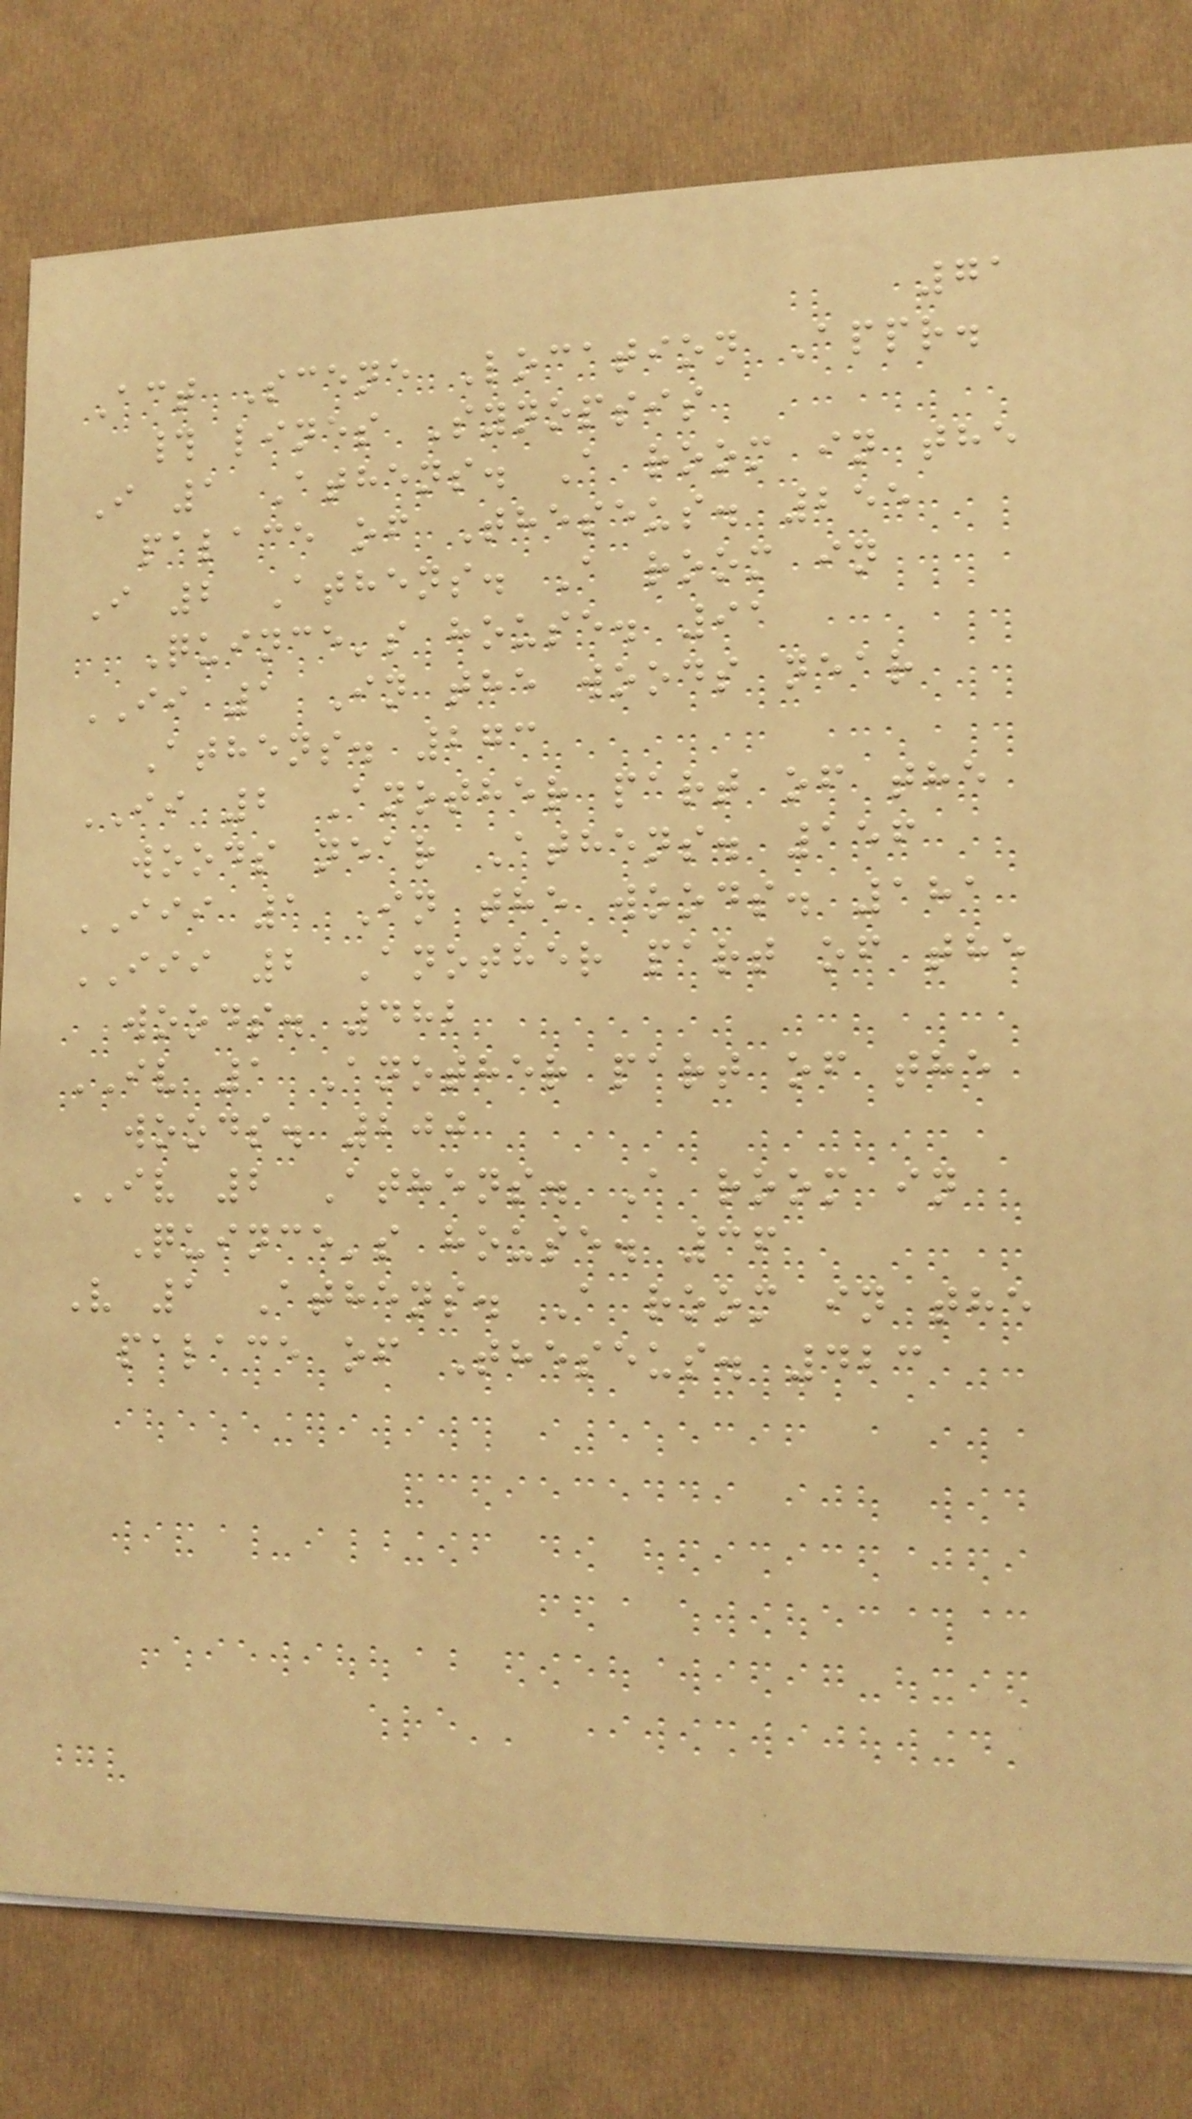71
Act Scene Location Appr.
# lines Synopsis
I 1 Athens. A room in the
palace of Theseus. 255
I 2 Athens. A room in
Quince's house. 91
II 1 In the woods near
Athens. 273
II 2 Another part of the
woods near Athens. 156
III 1 In the woods. 181
III 2 Another part of the
woods. 482
IV 1 Another part of the
woods. 200
IV 2 Athens. A room in
Quince's house. 36
V 1 Athens. A room in the
palace of Theseus. 423
